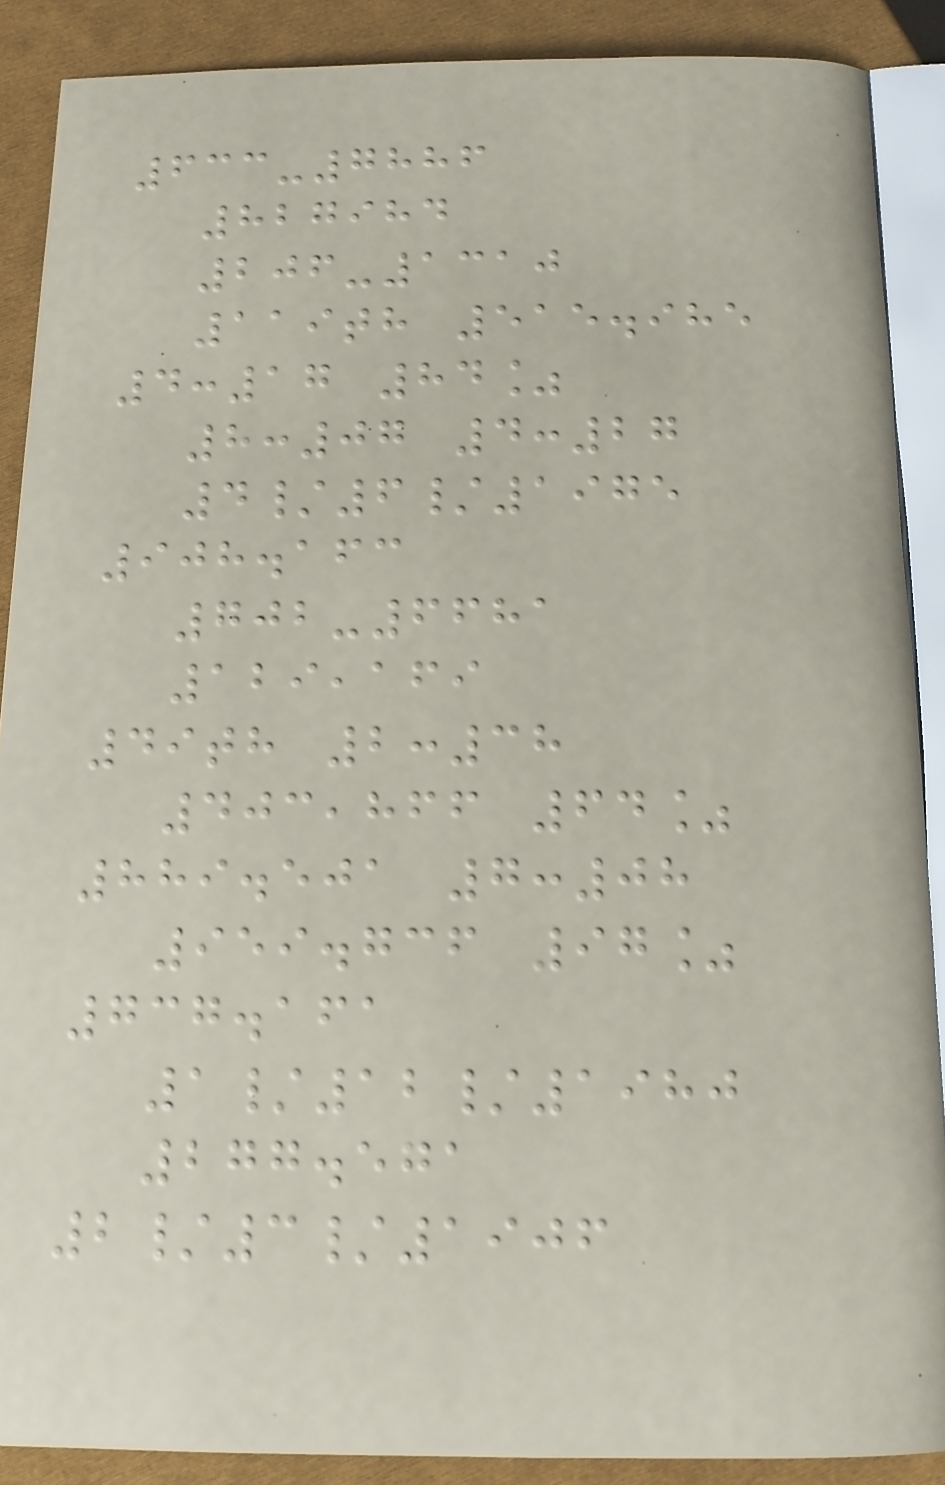633-7886
827984
206-1310
119th 515.985
4:17 84%
8:07 4:27
4/6/1975
908.163
702-6681
129,169
49th 2:38
403,866 64%
889.501 7:08
959.736 97%
737.161
1/12/1980
277.571
2/3/1906
